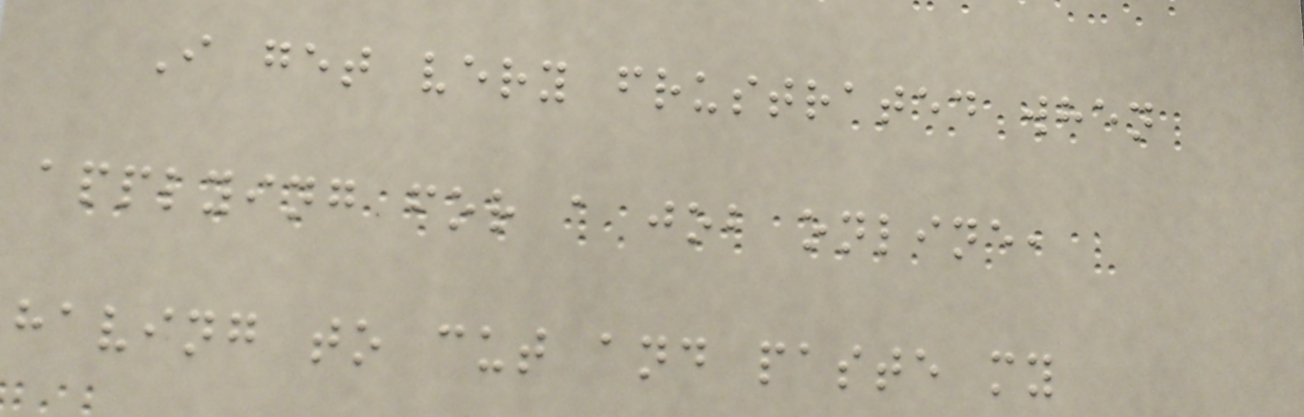I get very frustrated when
applying for a job online,
having to cut and paste my
